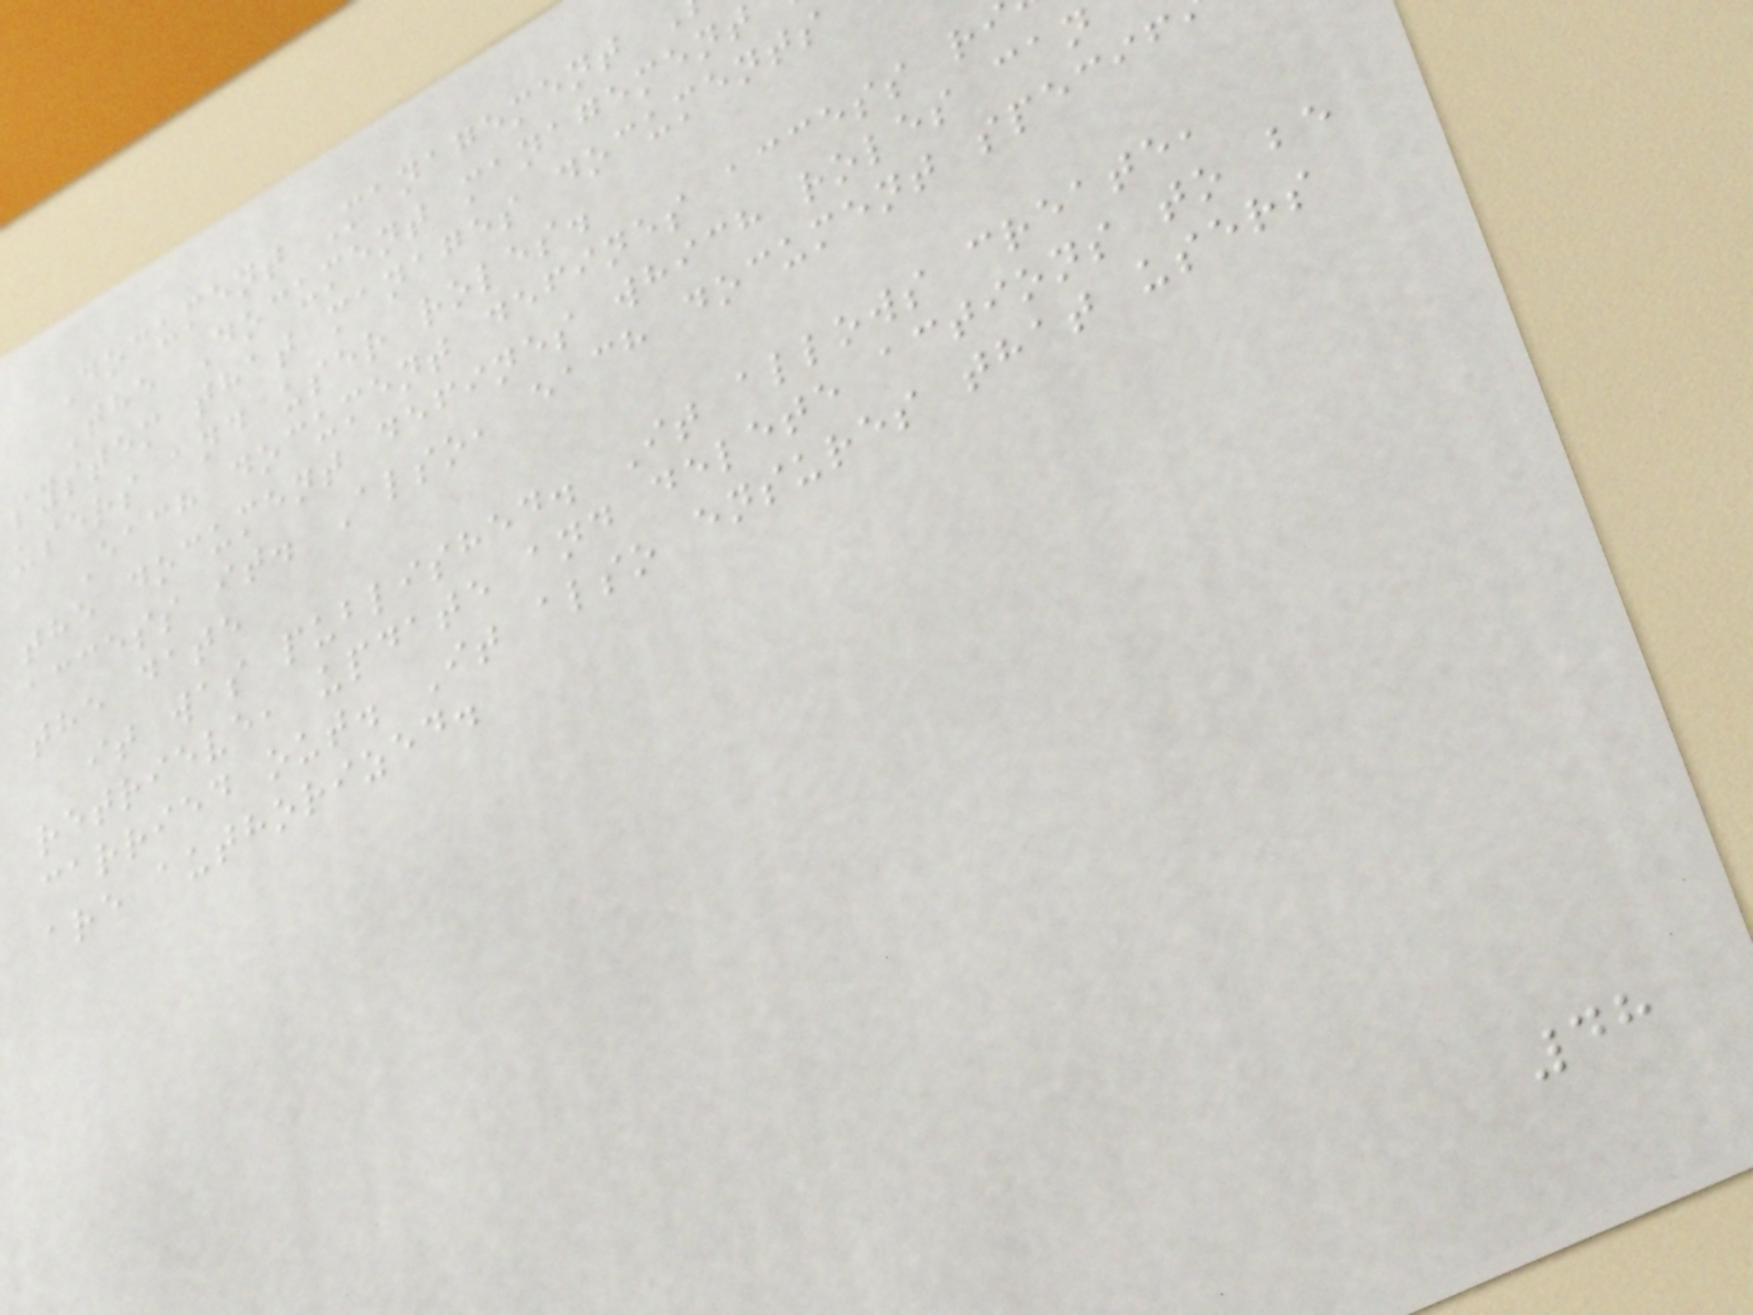Document Management
The Document management
system that manages documents
users and user roles.
Each document defines access ri
the document defines which roles can
access it. Also, each document specif
the date
it was published. It allows create,
retrieve, update and delete actions to be
carried out. It also ensures that users
are authorized.
48
